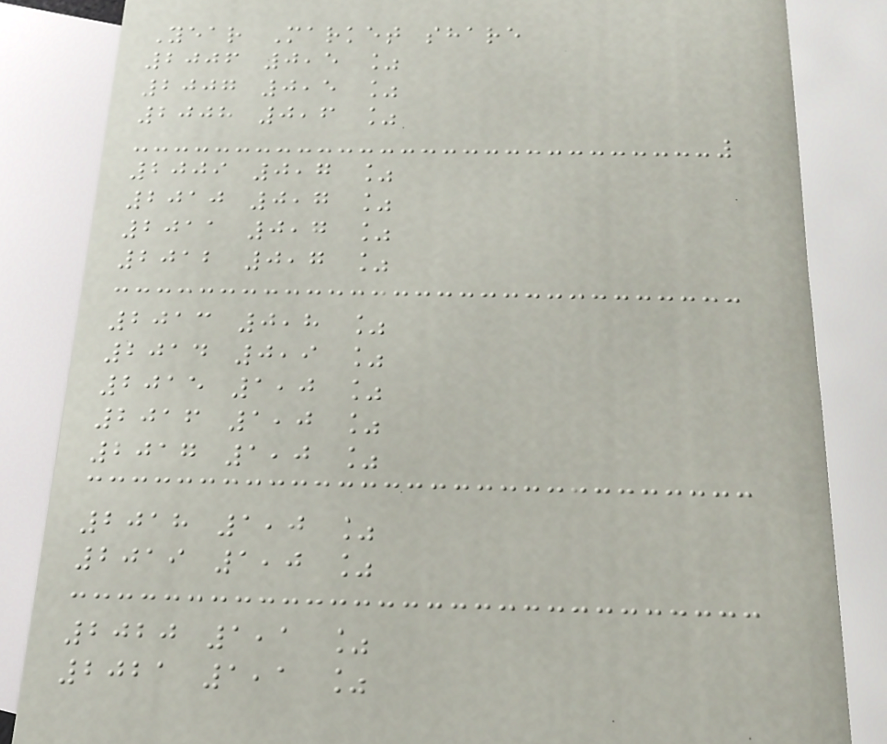Year Market share
2006 0,5 %
2007 0,5 %
2008 0,6 %
2009 0,7 %
2010 0,7 %
2011 0,7 %
2012 0,7 %
2013 0,8 %
2014 0,9 %
2015 1,0 %
2016 1,0 %
2017 1,0 %
2018 1,0 %
2019 1,0 %
2020 1,1 %
2021 1,1 %
